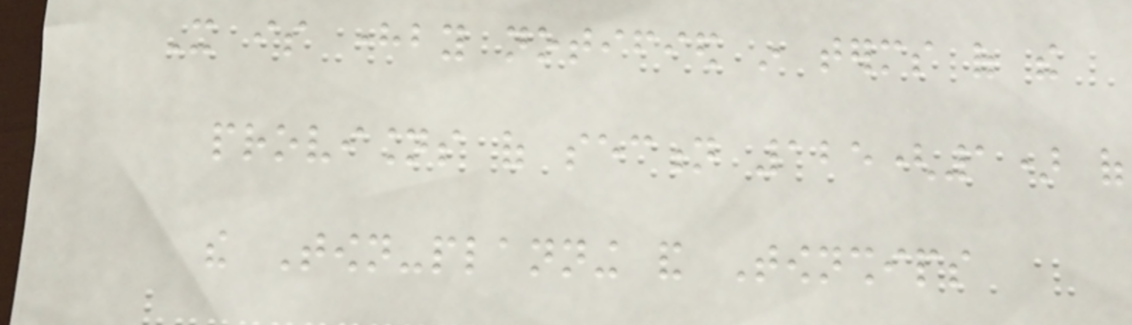It is hereby notified in terms of the
provisions of section 125(1) of
the Town-planning and Townships
